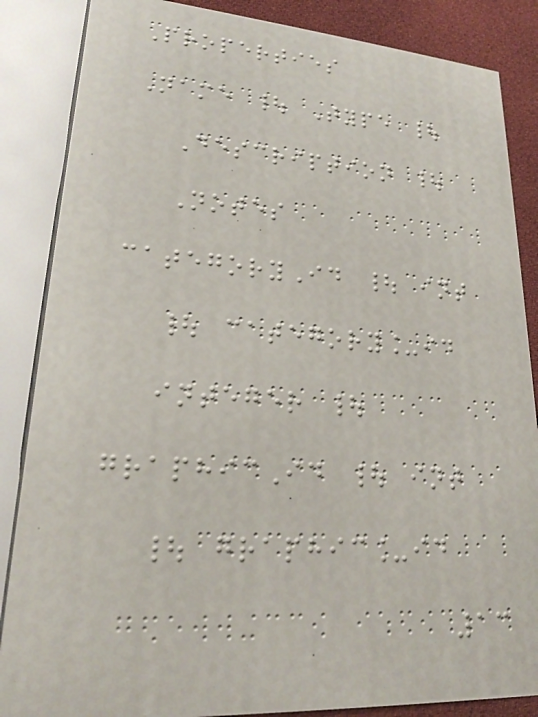Properties
Name | Type |
Description |
Notes
categoryId | int
| category_id
integer |
graphicId | int
| graphic_id
13
